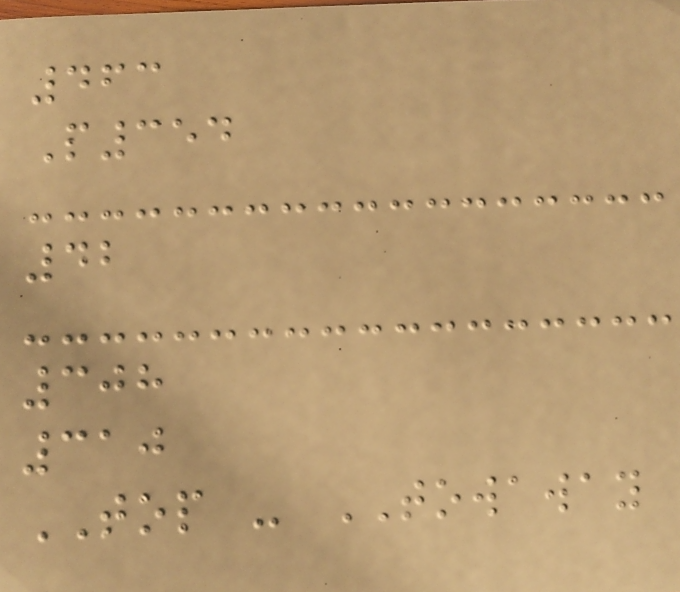463
P354
42
308
310
TOP - TOWAWAY
